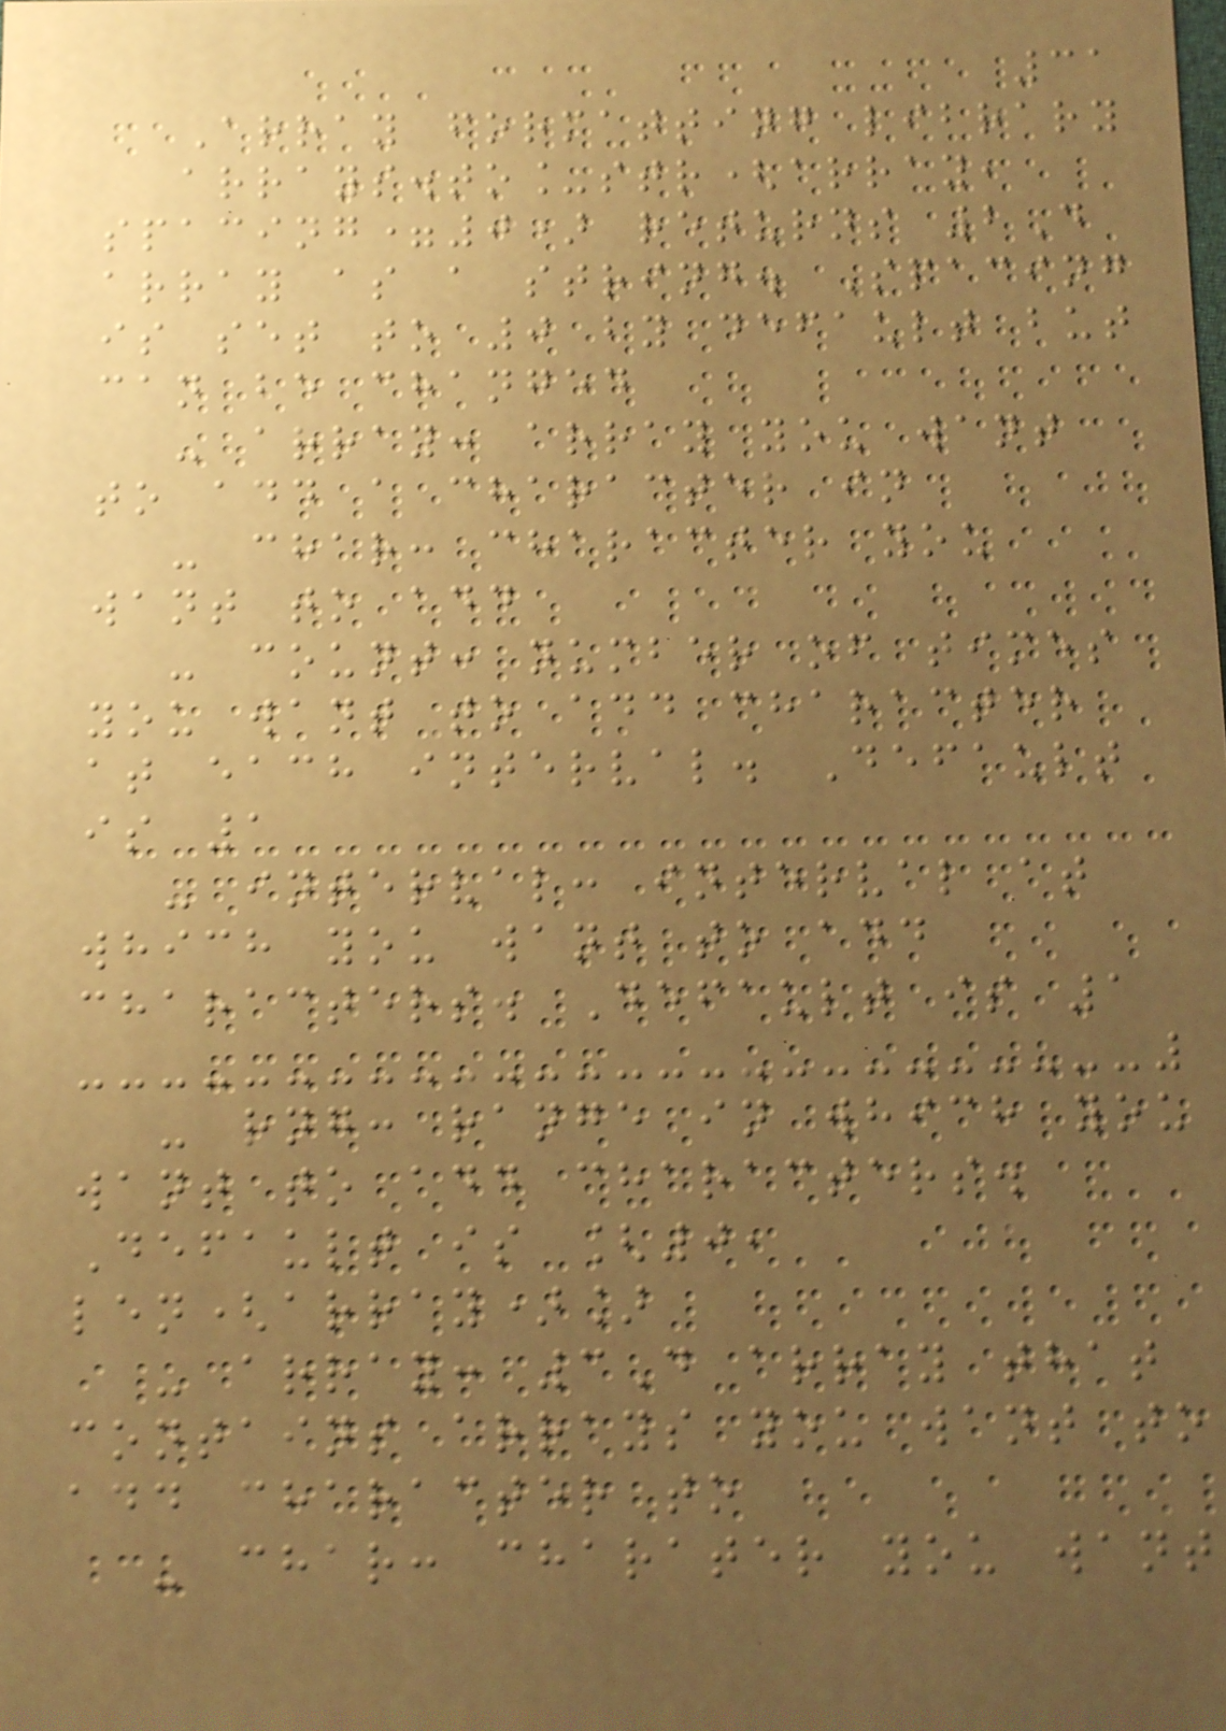31
Array formatting library
arrays.to_str(array,
spacing=0) returns 2D
array as a string. Spacing
is set to 0 by default but
can be changed
- array: array you want
to add a character in
- char: character you
want to add
- count: number of times
you want to add character
at each interval. Default
is 1
- interval: interval at
which you want to add
characters. Default is 1
- rng: range in which you
want to add characters.
Default is [0,
len(array)]
- array: 3D array that
contains arrays you want to
add character to
- char: charater you want
